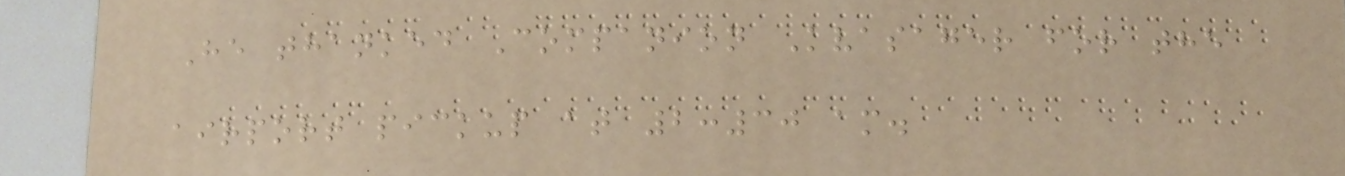He thanked Companion Kvasager for the
airport pickup at 2:30 am.
